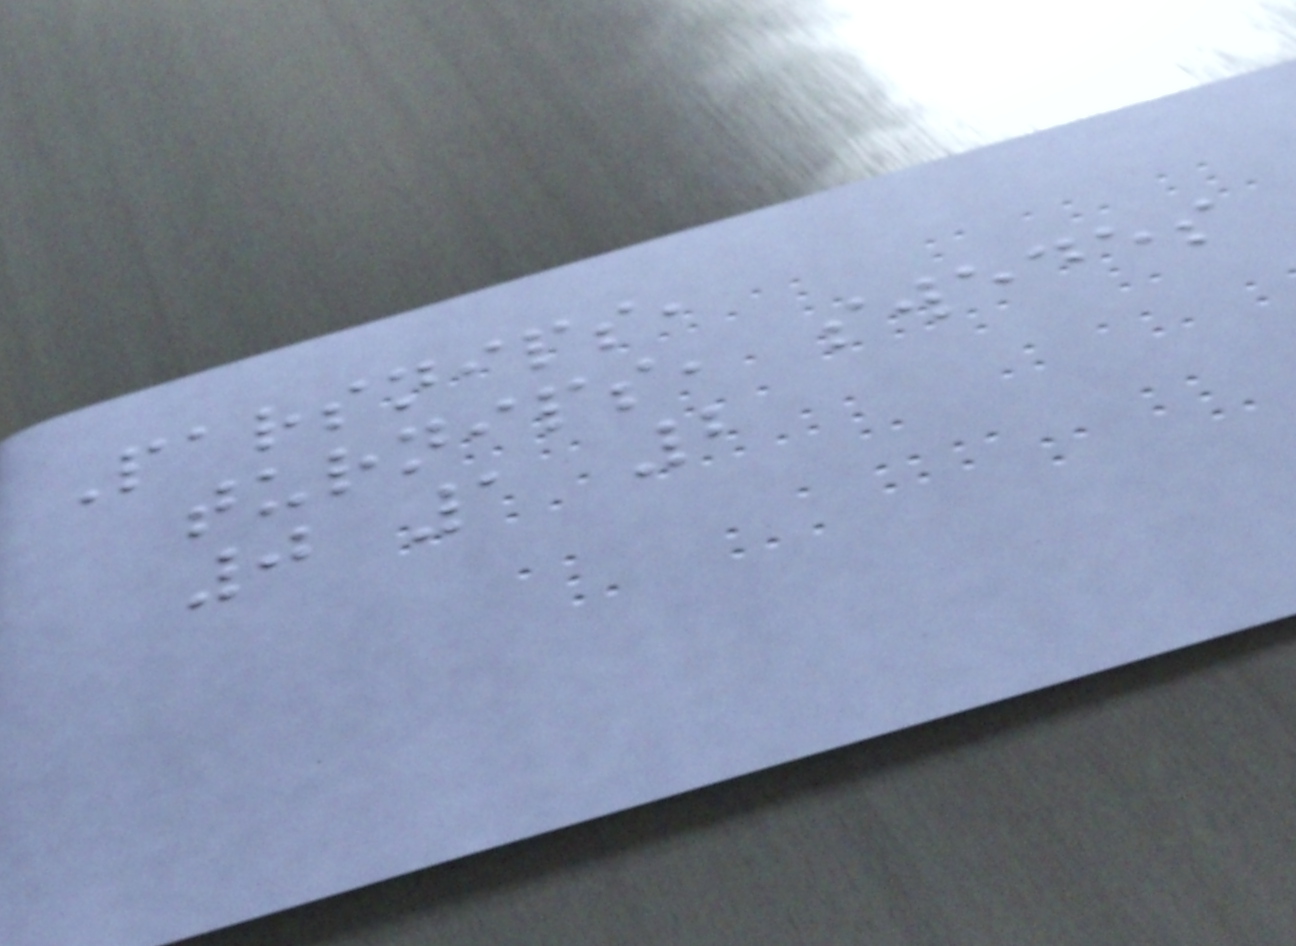Parsnips,
turnips, swedes
0 1 2
